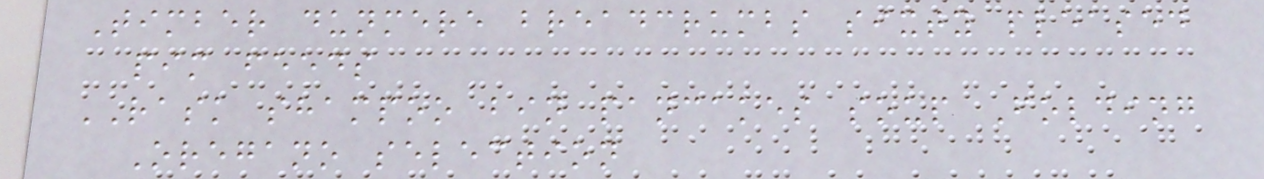Timber dunmere breadcrumbs sixty pleased
pim feeds
RASK shampoo bin pancakes soup Folding
Oregano selection
